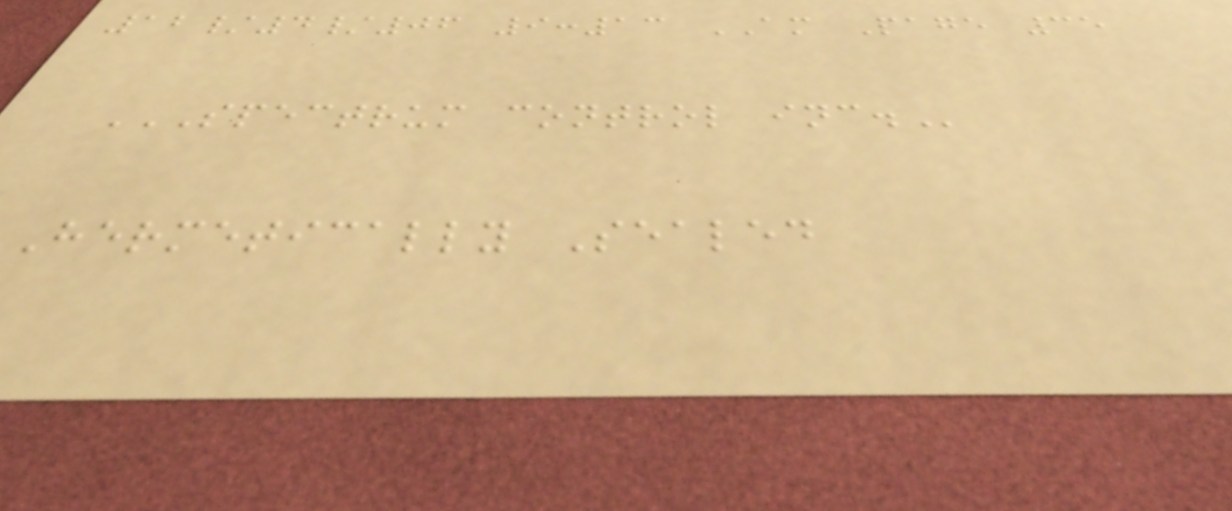12/4/06 9:13 AM Page 35
SPECTRUM CONTROL INC.
Hermetically Sealed
